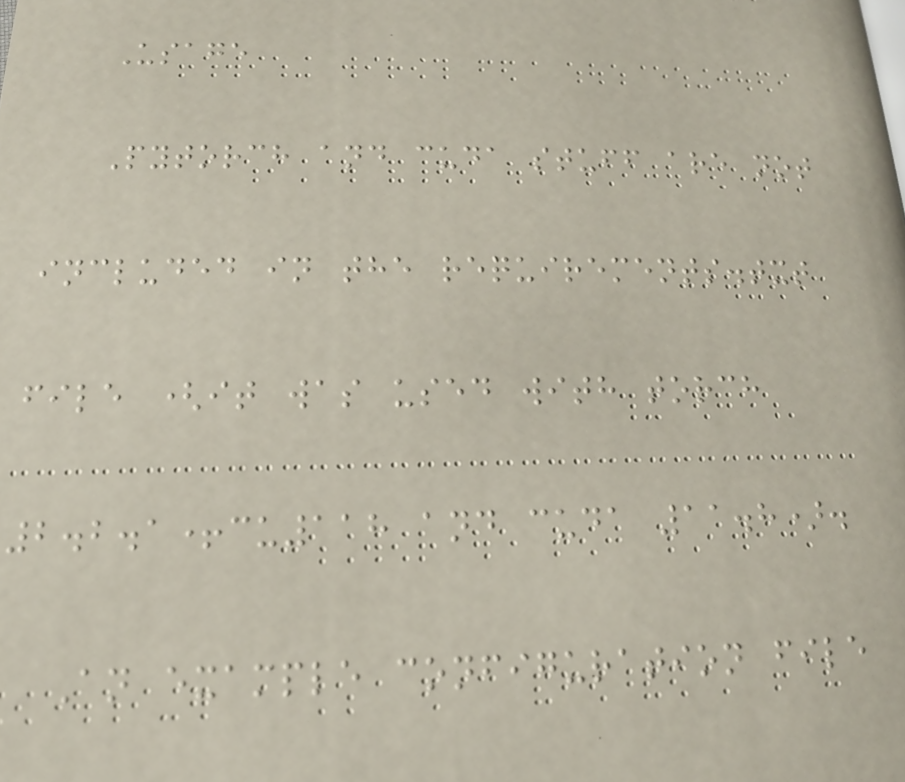Usage
Pytorch and cuda stuff are not
included in the requirements.txt
file (it was used with torch
2.2.1+cu118 and cuda 11.8).
An example configuration file
